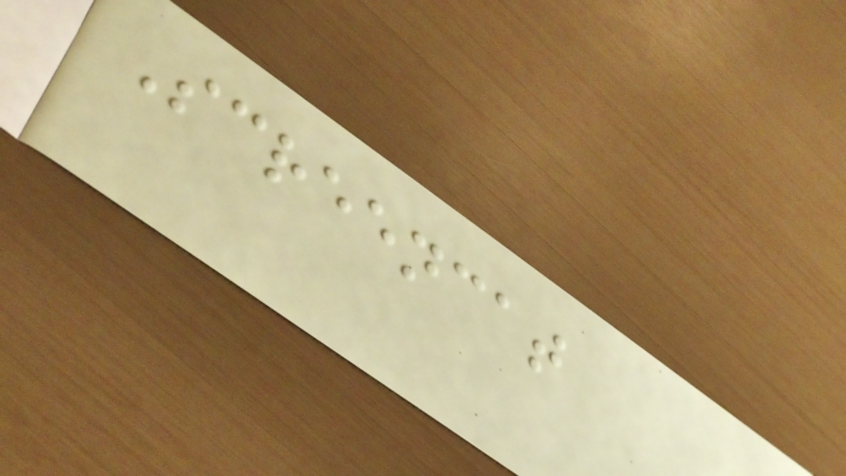Screencat
